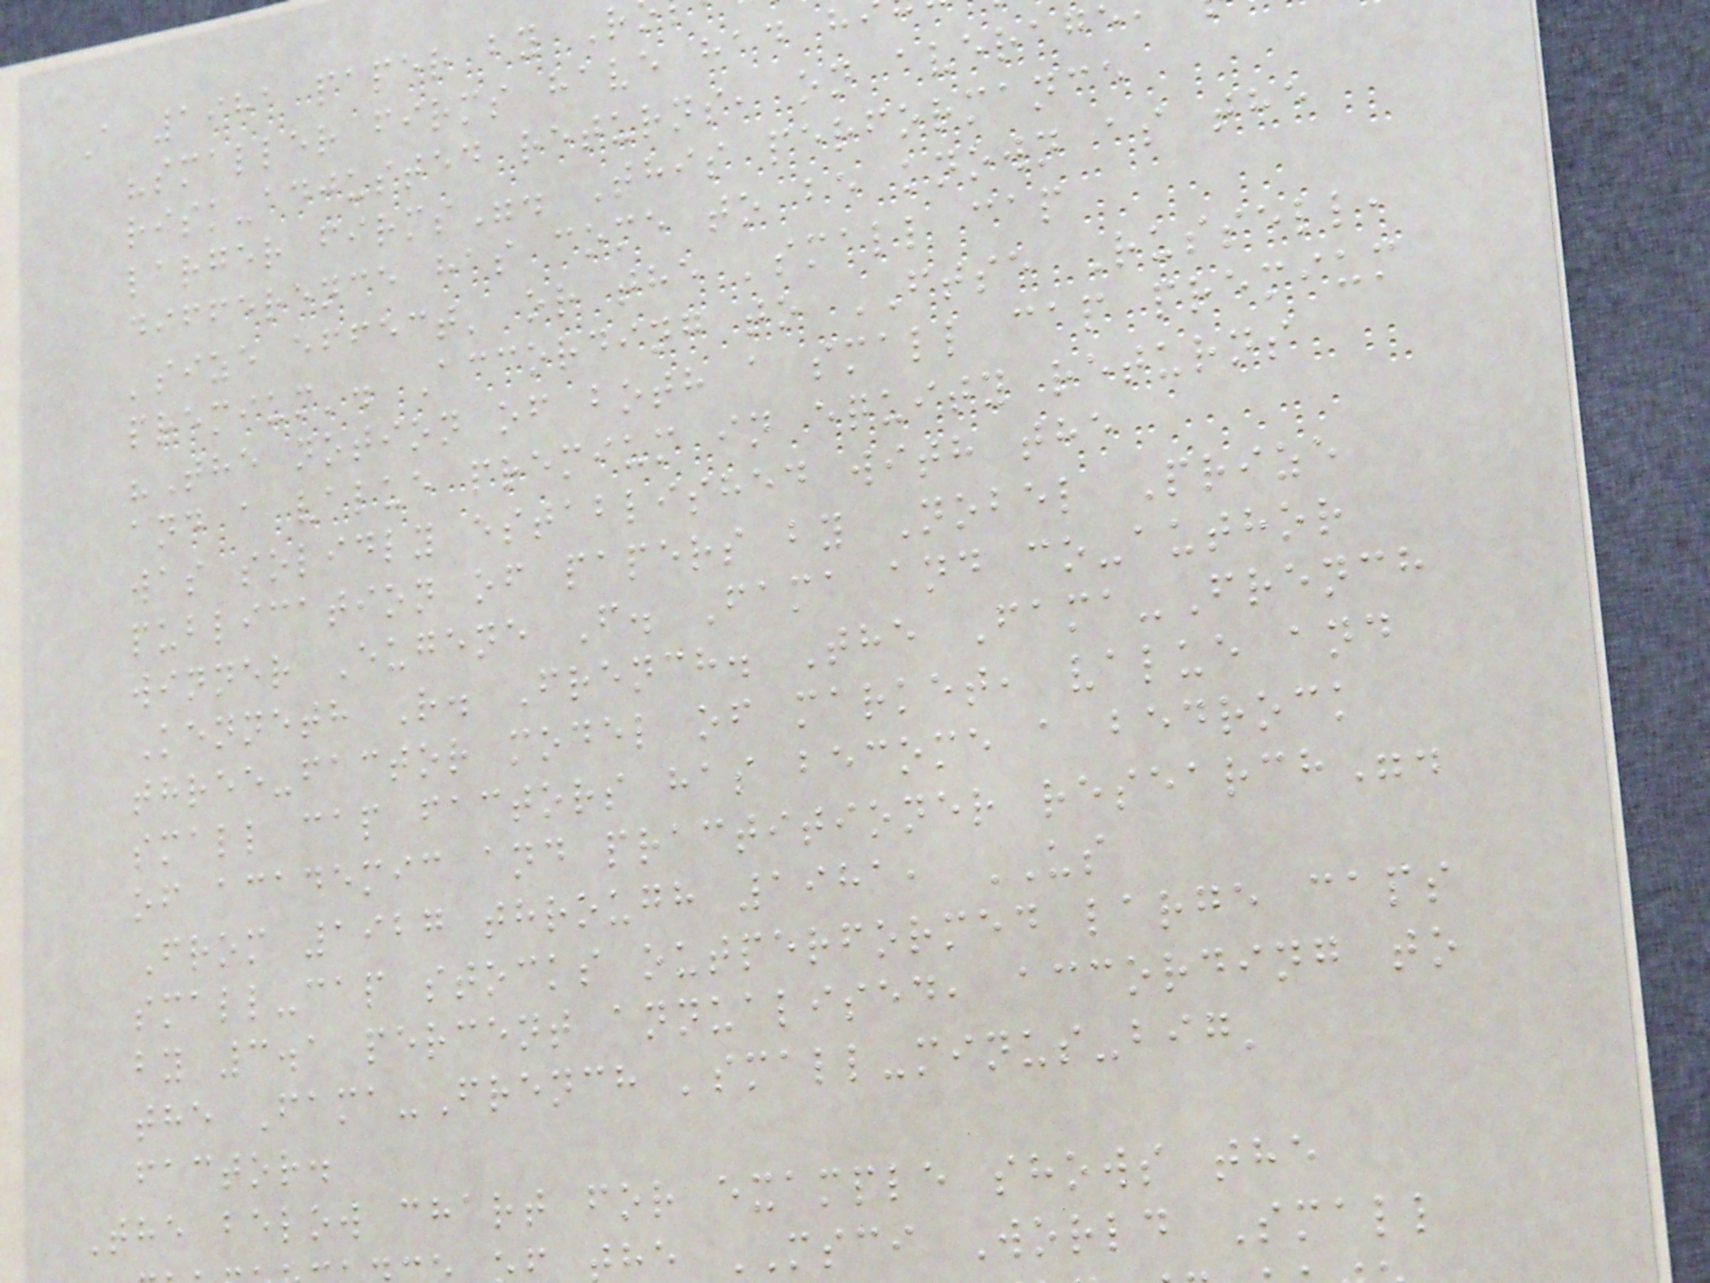A 1981 paper by R
"smaller firms have had h
risk-adjusted returns, on average
larger firms". This performance
difference has come to be known as the
'size effect' or the 'small cap
premium'. According to FTSE Russell,
"The notion of both a small cap premium
and a value premium in equity returns
was solidly established with the
publication of papers by Nobel Prize
winner Eugene F. Fama and co-author
Kenneth R. French. The Fama-French
three-factor model of market, value and
small cap factors has become a bedrock
of academic and practitioner research".
From 1927 through 1981, US
small-cap stocks outperformed large caps
by 3.1 percent annualised, according to
the Fama-French 'small-minus-big'
factor.
The below chart for example shows the
the MSCI World Small
